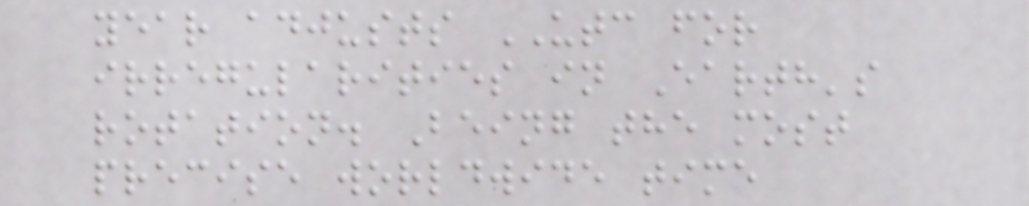year adjusts UTC for
irregularities in Earth's
rotation. Being the most
precise worldwide time
